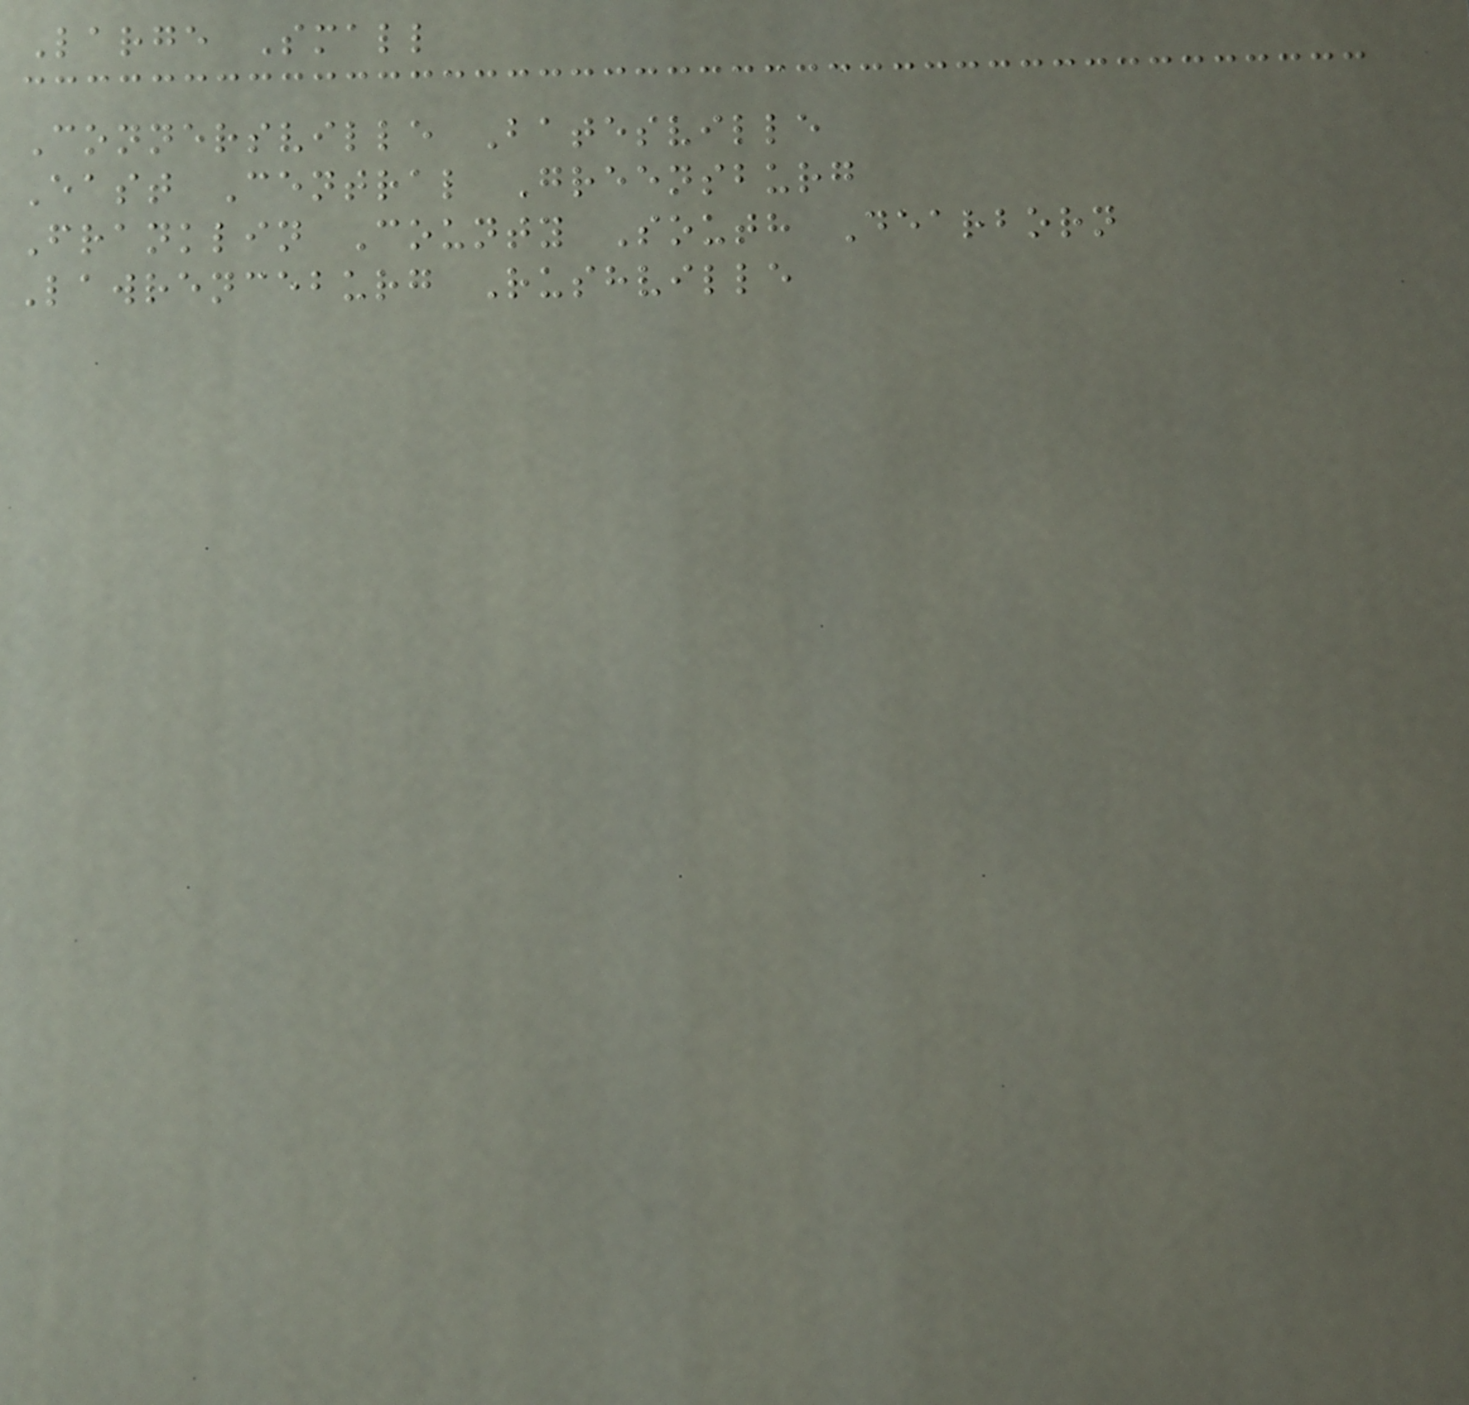Large Small
Connersville Batesville
East Central Greensburg
Franklin County South Dearborn
Lawrenceburg Rushville
